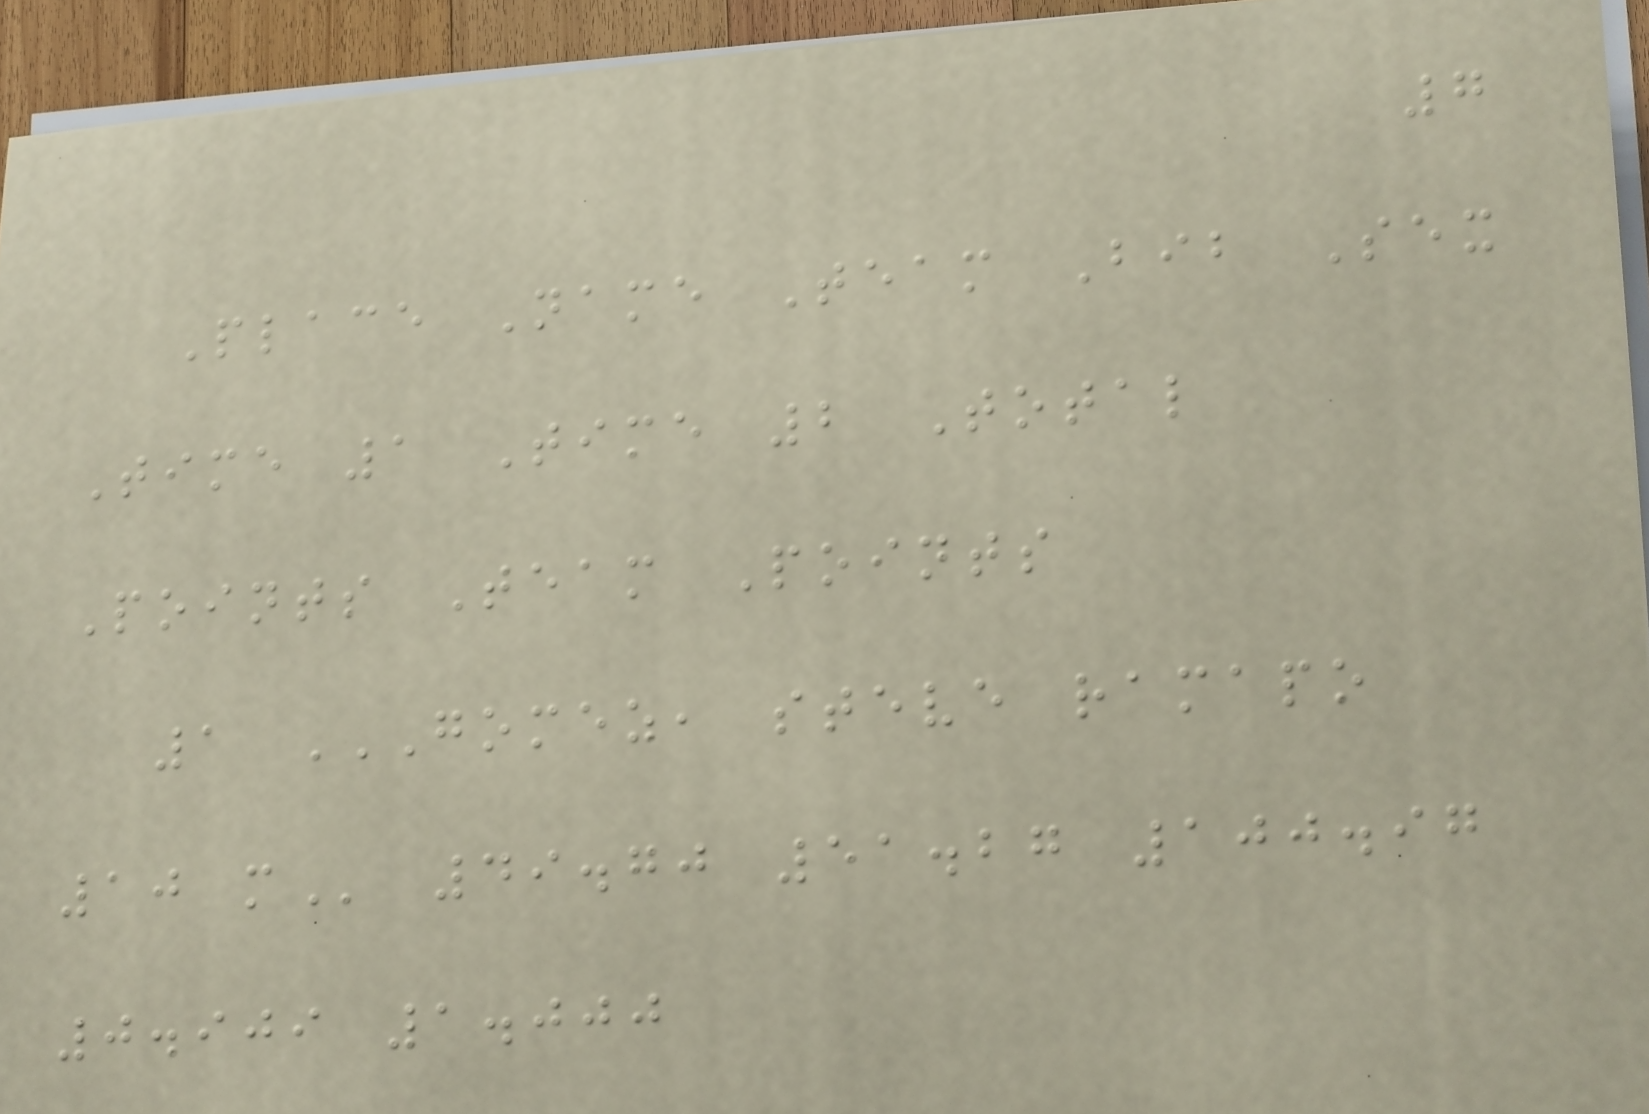7
Place Name Team Bib Sex
Time 1 Time 2 Total
Points Team Points
1 GOMEZ, STEVE RAMAPO
10 M 49.70 51.27 100.97
0.909 1.000
